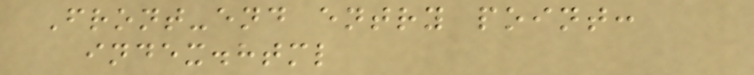Front-end entry point:
index.html
